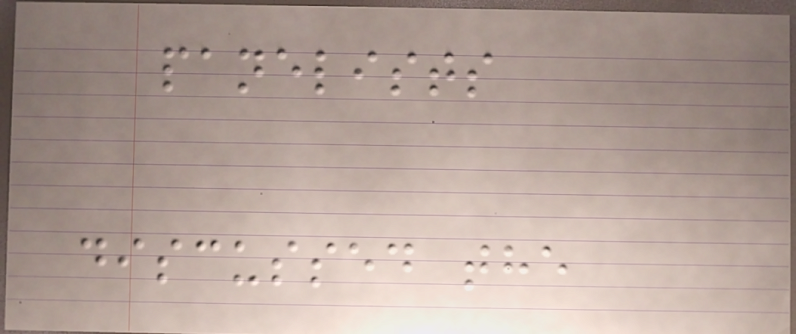panelists
discussed the
